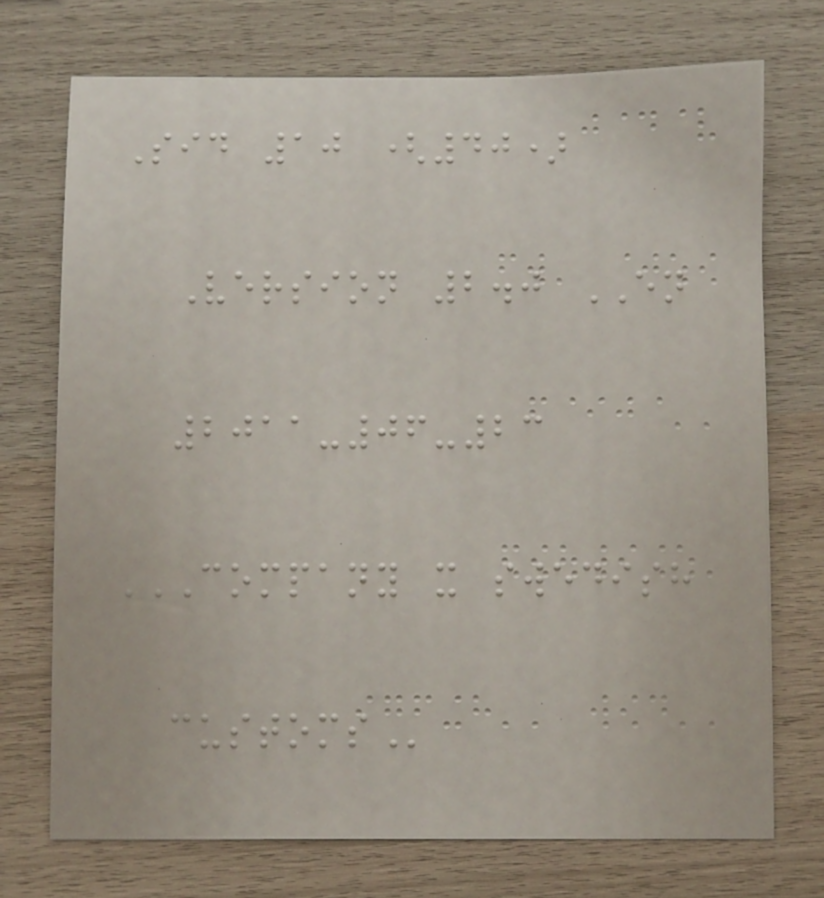Sid 10 (40)
Version 2.0 EN
2011-06-23
COMPANY X SWEDISH
CUSTOMS
